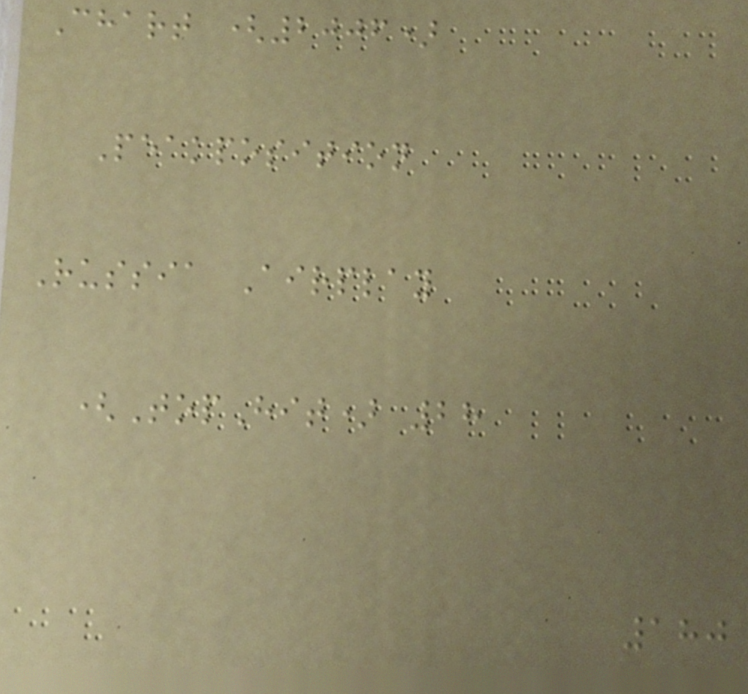Chart (2006)
Peakposition
Russia Airplay
(TopHit) 28
180
